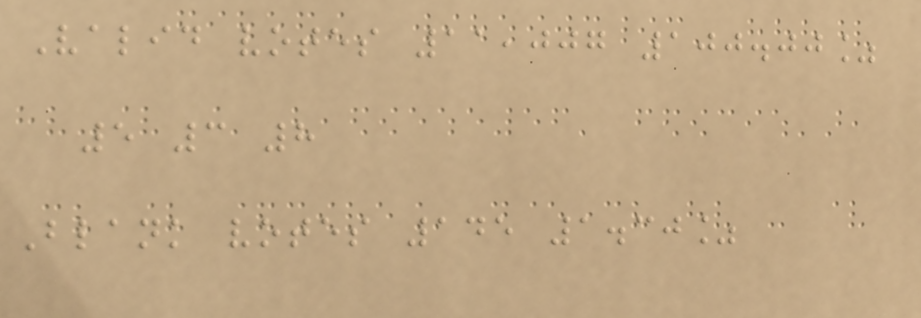Valid votes 11,007 100.00%
5 3 8
Blank votes 145 1.30%
